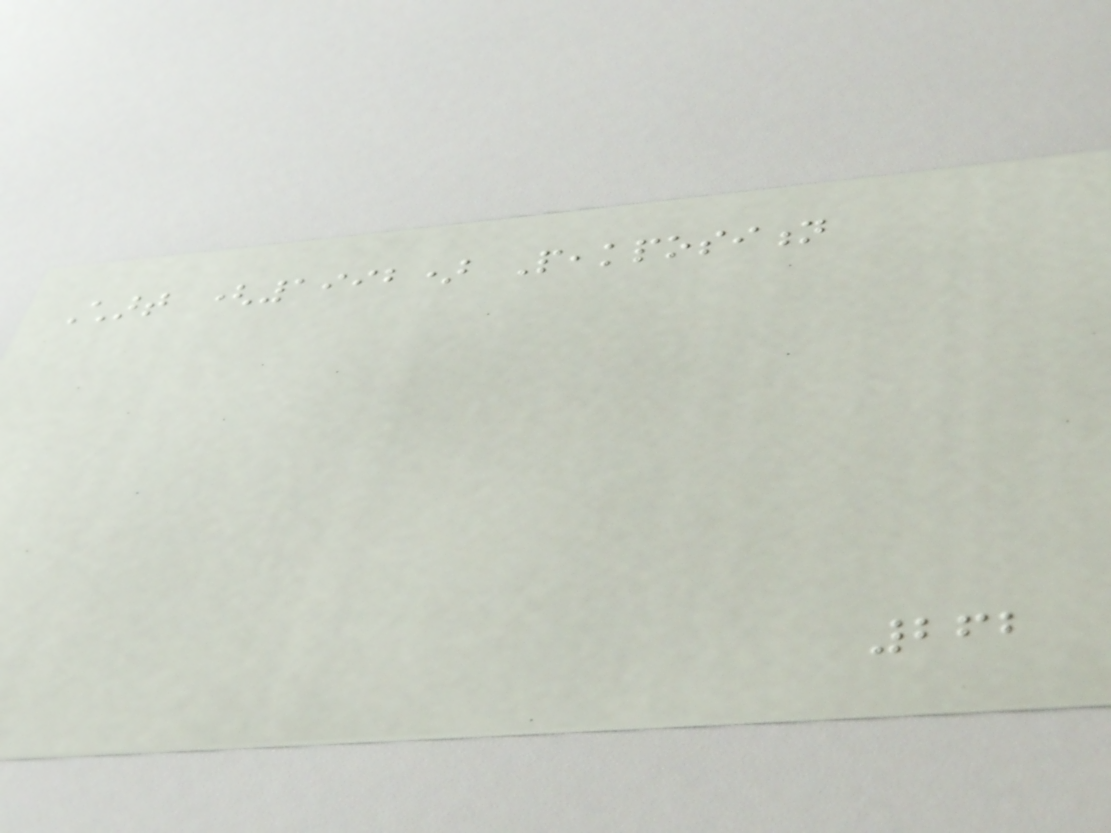Chart (1992) Peakposition
262
